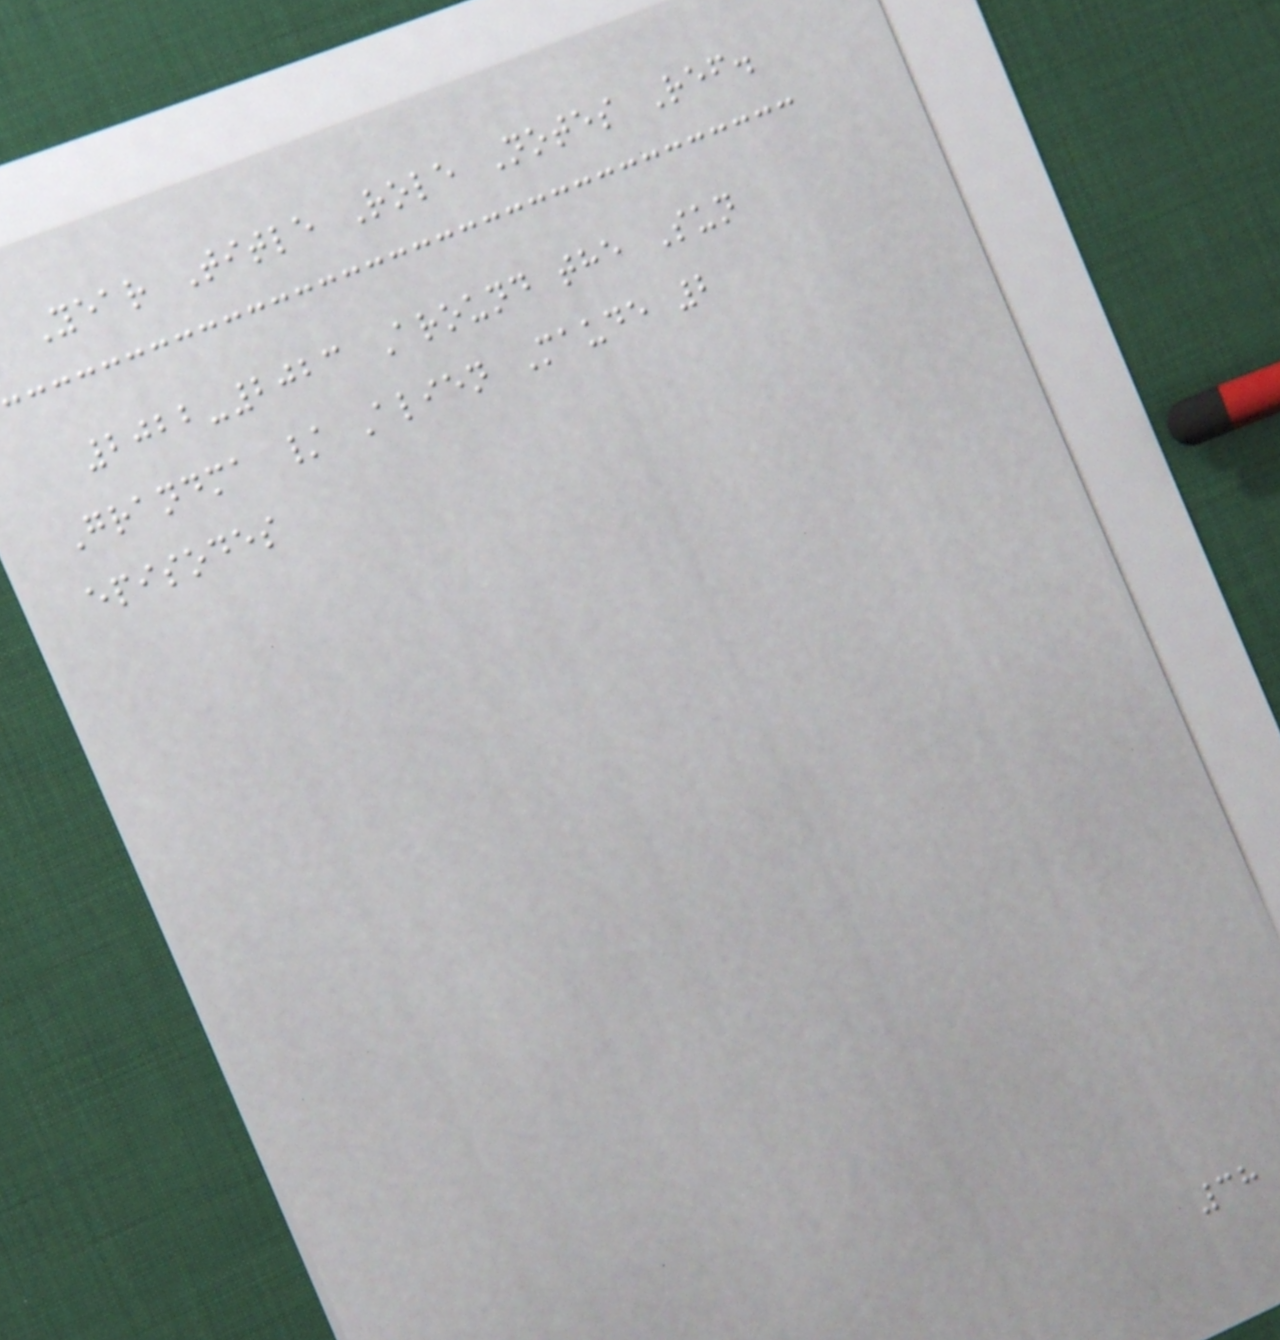Year Title Role Notes Ref.
2022-2023 Around the Sun
Grandma / Alien Maude 2
episodes
38
